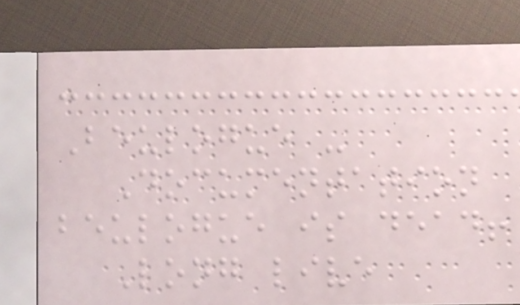Beulogue -
Documentation
beulogue is dead!
Long live
